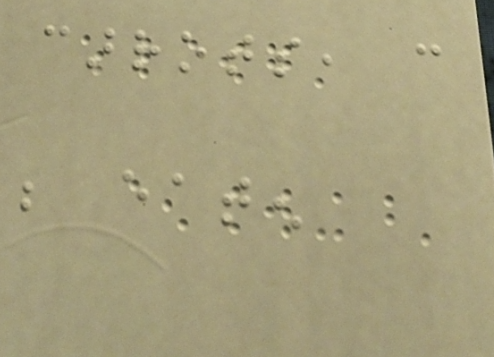carrots, can
be eaten
